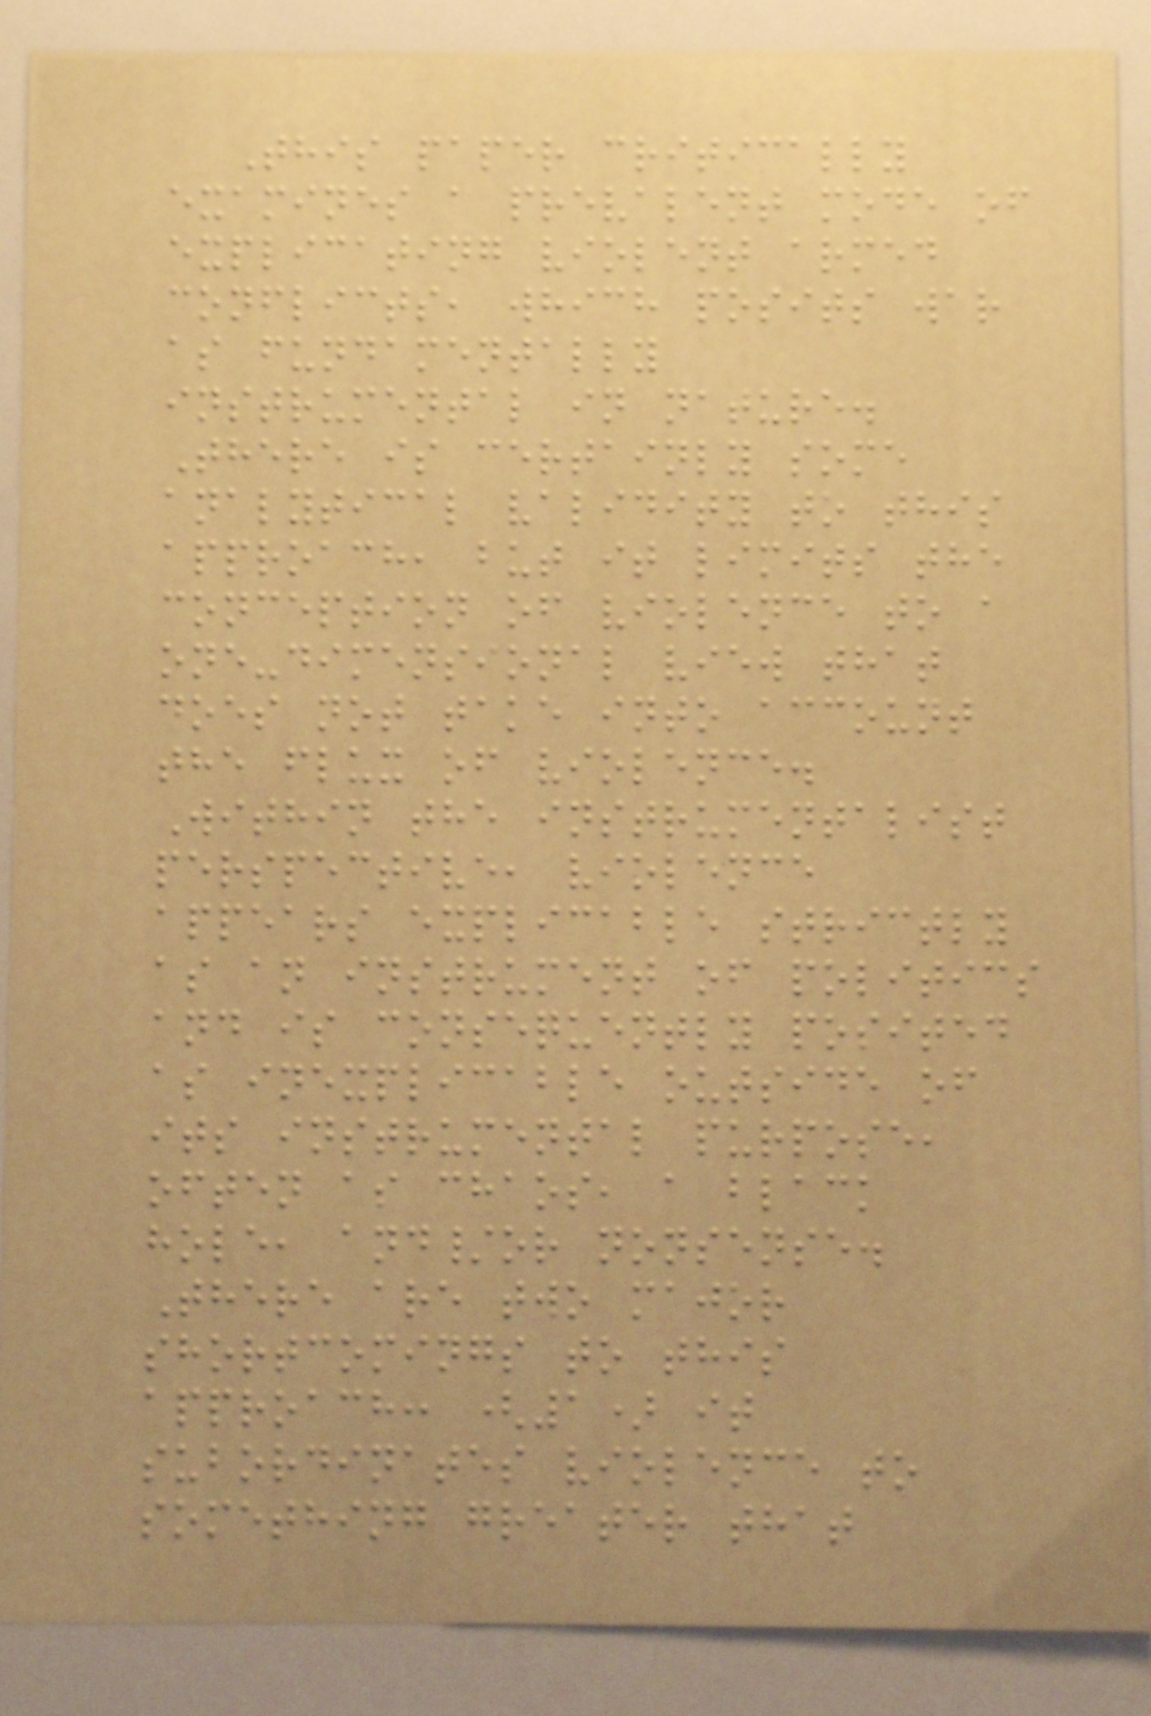This paper critically
examines a prevalent mode of
explicating violent armed
conflicts, which posits war
as fundamentally
instrumental in nature.
There is certainly some
analytical validity to this
approach, but it limits the
conception of violence to a
one-dimensional view that
does not take into account
the flux of violence.
Within the instrumentalist
perspective, violence
appears explicable strictly
as an instrument of politics
and is consequently posited
as inexplicable outside of
its instrumental purpose,
often as chaos, a black
hole, and/or nonsense.
There are two major
shortcomings to this
approach: (1) it
subordinates violence to
something greater that
